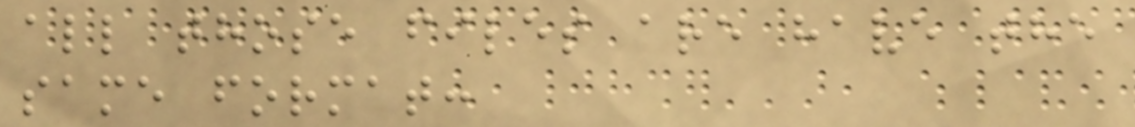all those files are have the
same format:
